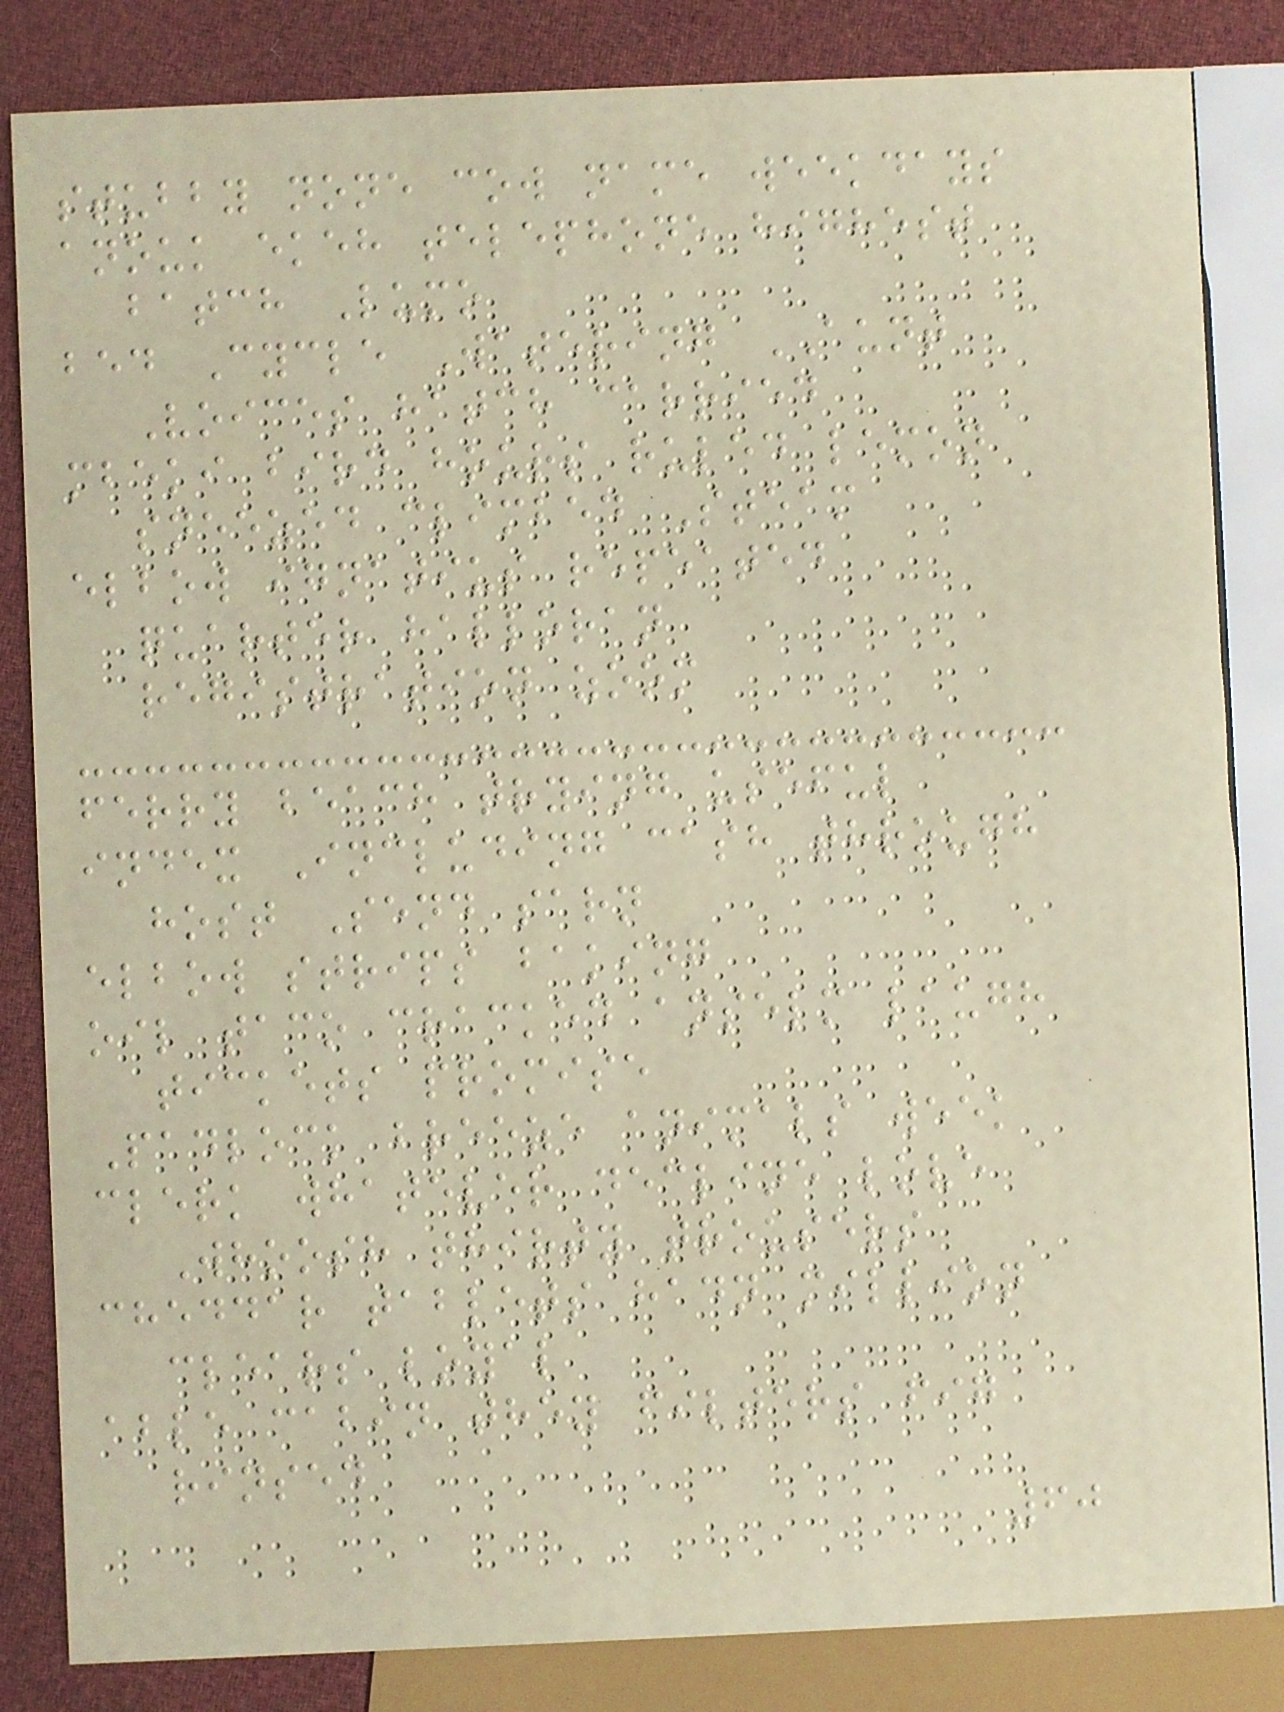stubby none cow name weekdays
anouk ekeh telephone highest
batch Lumo
bed Cycle Watering AUNT
Voices hatch carried
mbeki bird hours ruled lemon
sneezed climbed Steam
elbow ignatius repeated
quarter halloran
registration zoom
ferry beach trying useful
index Including cash through
host Send sarn
elbow strips baking
oil taco cracked anselm laugh
tickets promise
Padlock breeze animals week
clerk whatever decline love
Whoosh thirty trousers
cheddar tablets hadn million
clears loyal
able cabin they filters fig
rinsed
60
